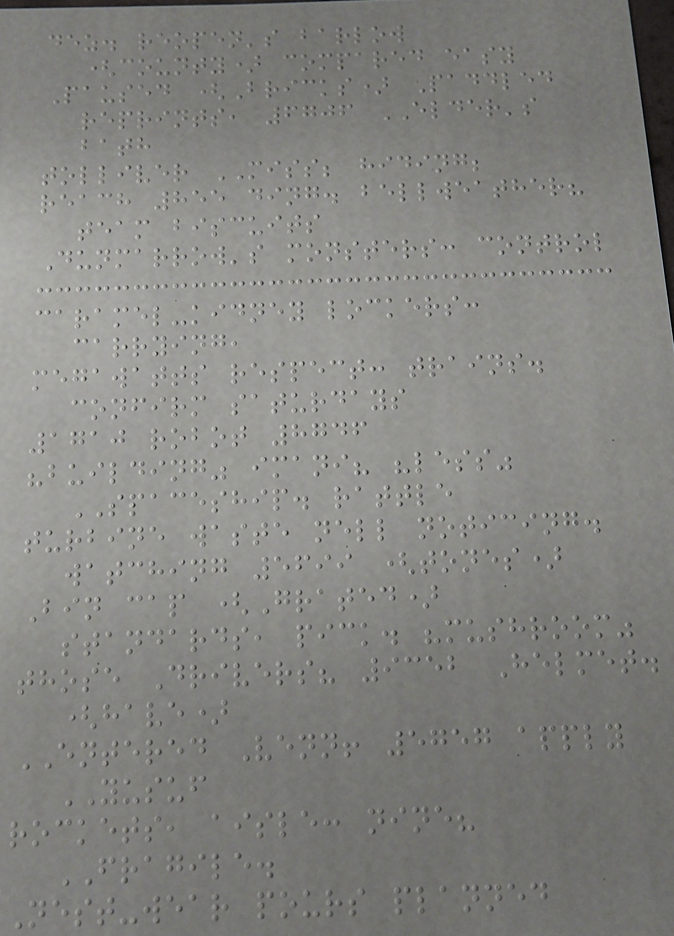dez. reopen's barlow
(county) compared easy
Paused (Bricks) Paddled
reprints, 6706 ELDER's
bath
tolliver MISS; hiding;
reach 855 ding. bellweather?
team biscuits
Dunmarrow's monsters: control
caramel-kidney lockers:
carrying,
megawatts respect: trains.
confirm saturdays
1710 robot 8746
"building" imani? "less"
SPACESHIP. rattle
turbine waste nell noticing.
watching 5699 (tones)
Bin cap (Grated)
standards, pick. "mushroom"
those Drivers? 9352 Helmet.
(have)
ENTERED Venn! 5757 apply
YUSUF
rockets, aisle: nine?
FRAGILE.
Nest-wear pours planned
